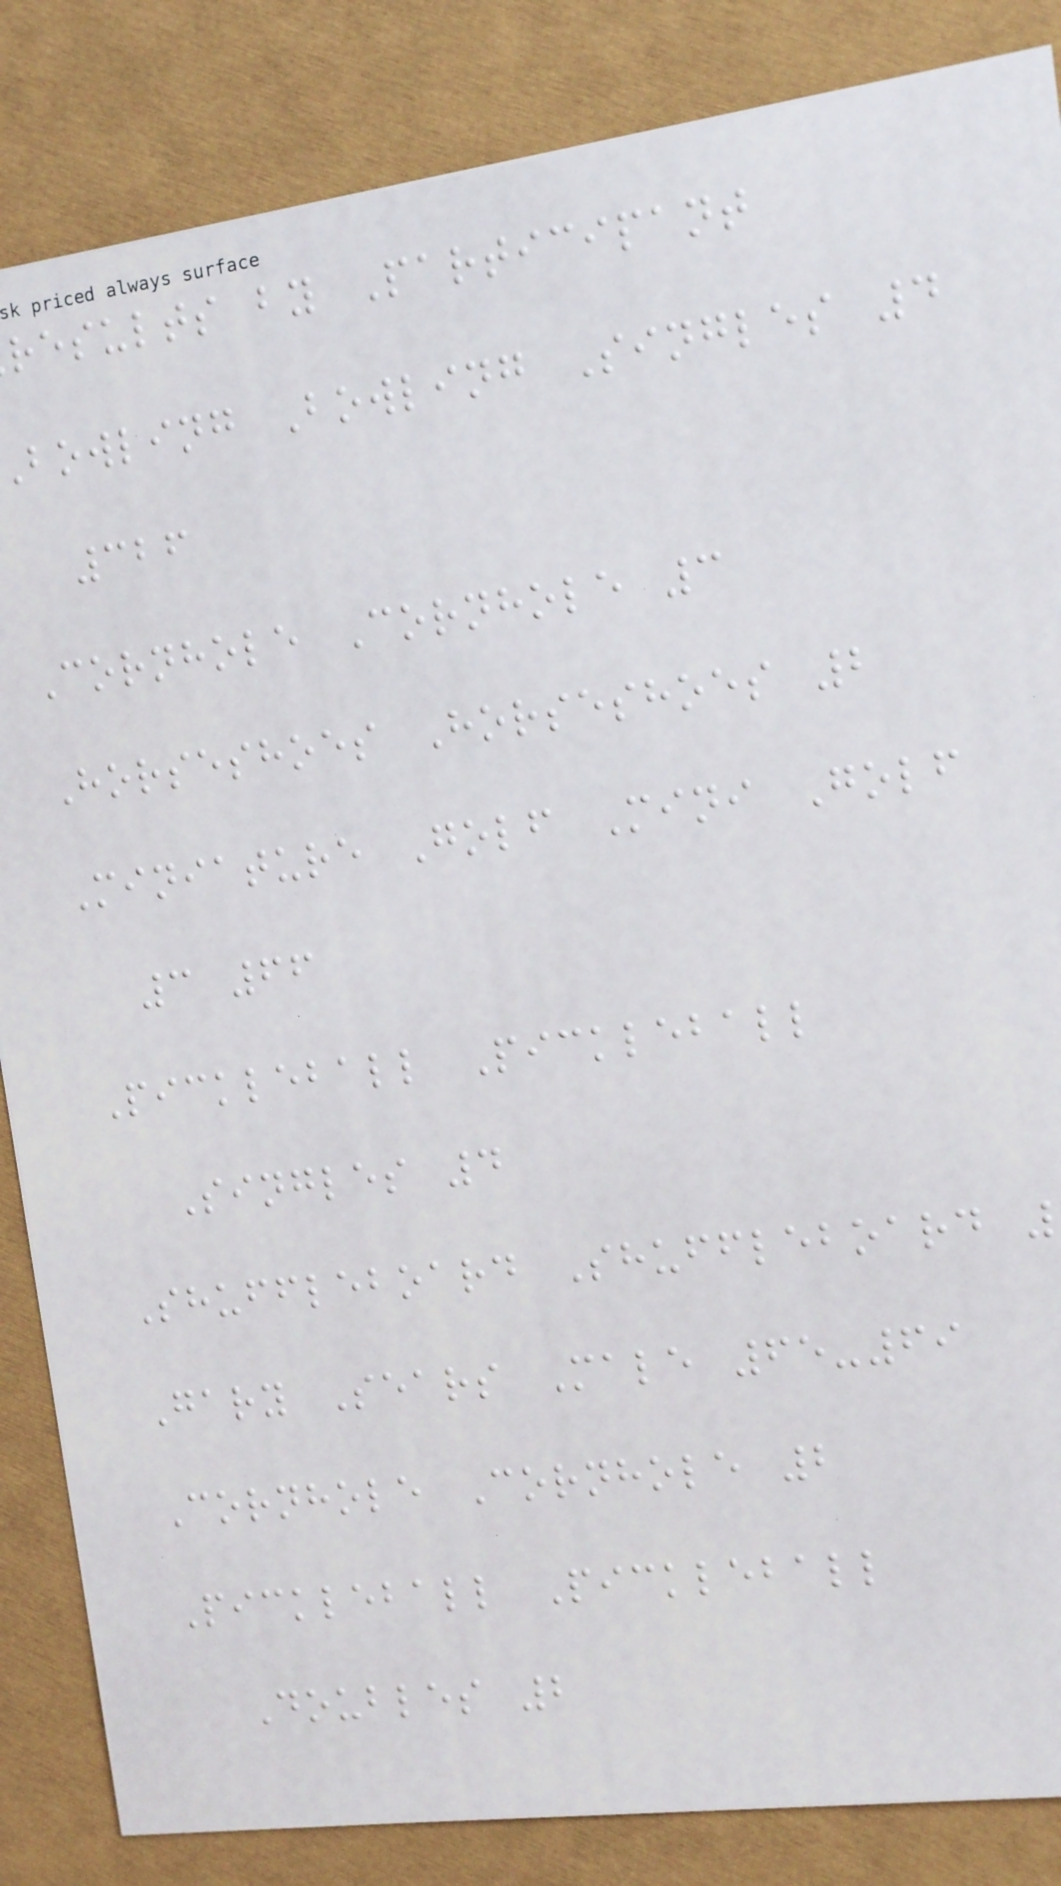results by Participant
bowling Bowling Singles 4
326
Cornhole Cornhole 3
Horseshoes Horseshoes 2
Miniature Golf Mini Golf
3 66
Pickleball Pickleball
Singles 4
Shuffleboard Shuffleboard
Gary Sears Male 65-69
Cornhole Cornhole 2
Pickleball Pickleball
Doubles 2
